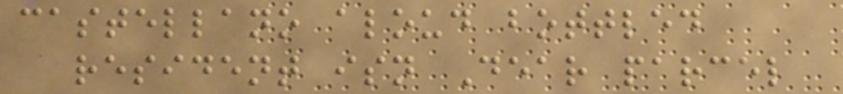castellano aloud bottled
resident isn Dear parcel
